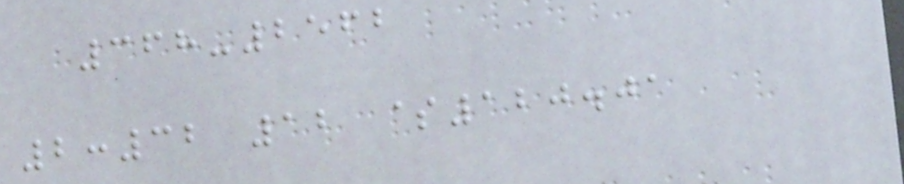368-2562
2:32 12 $120.01
